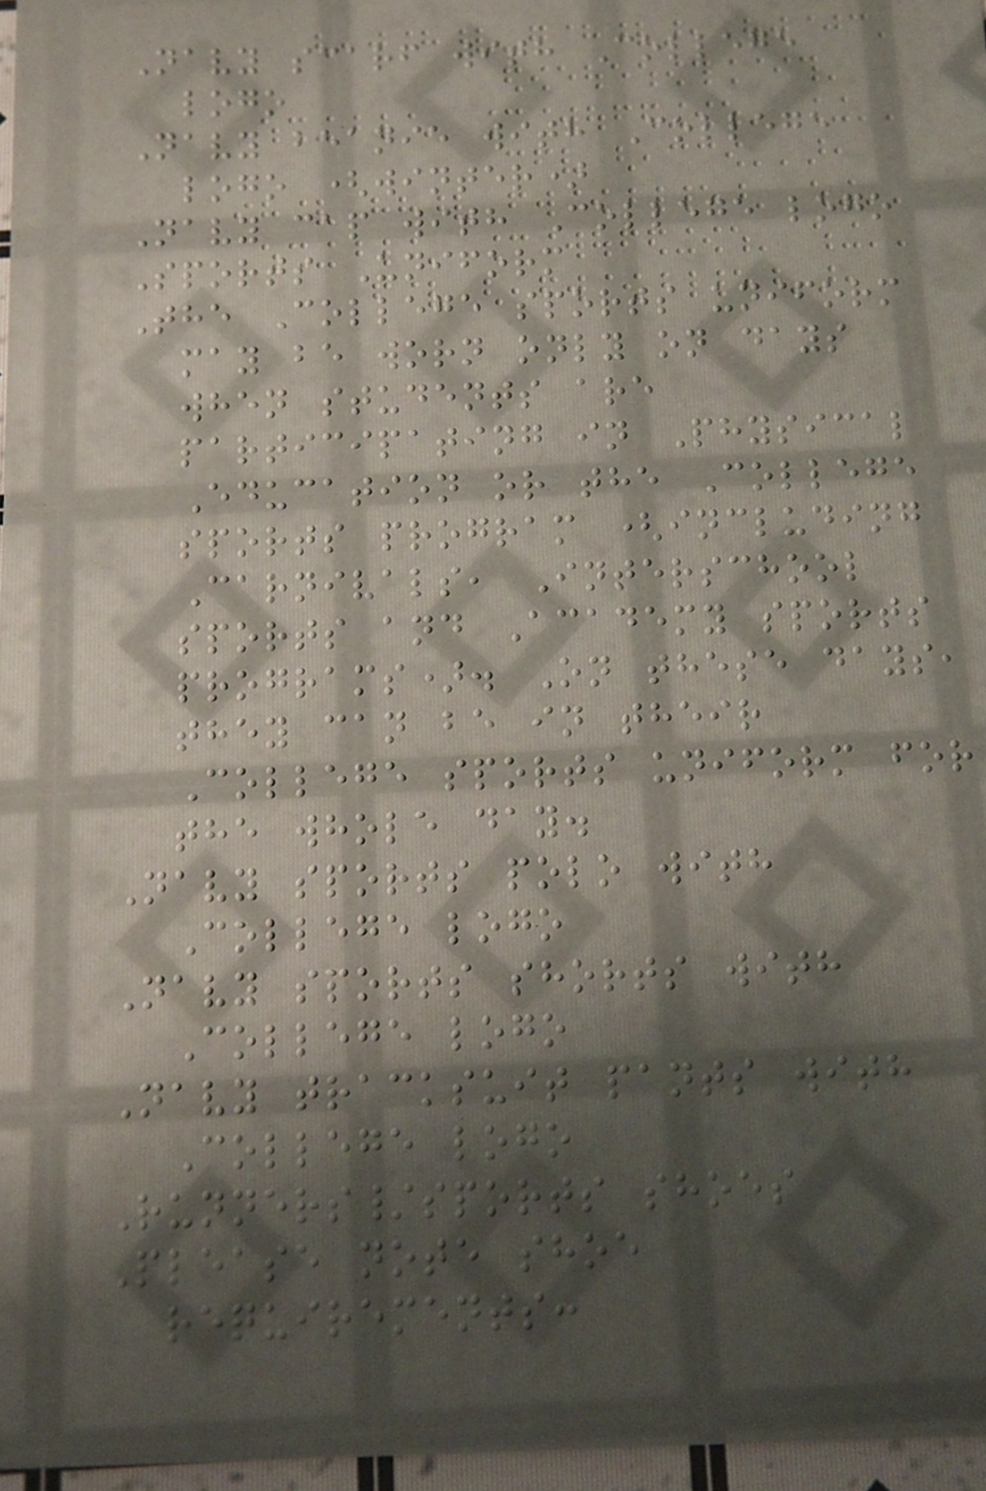Navy scarf with College
logo
Navy beanie with College
logo (winter)
Navy cap with College logo
Sports Uniform
The College sports uniform
may be worn only on days
when students are
participating in Physical
Education or the College
sports program (including
Carnivals, Interschool
sports and Academy sports
programs). On these days,
they can be in their
College sports uniform for
the whole day.
Navy sports polo with
College logo
Navy sports shorts with
College logo
Navy tracksuit pants with
College logo
Runners/sports shoes
Please note shoe
requirements:
